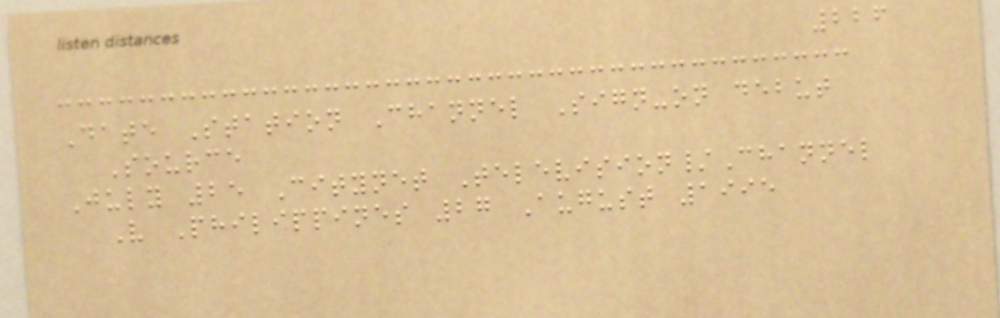226
Date Station Channel Sign-on debut
Source
July 25 Citynet Television/Channel
V Philippines 27 August 1995
